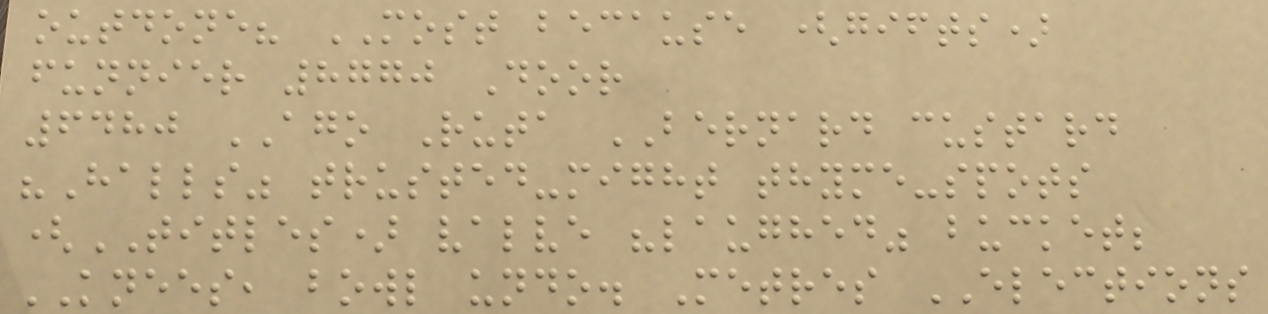outdone? MOST because (gifts)
funnier 8770 Door
6480 AGO Ruta BERNARD custard
"Halls" trusted-might thyme-spots
(TITLES) valve "laughed" bucket;
KNEES, bowl undo. Metres ELECTIONS
